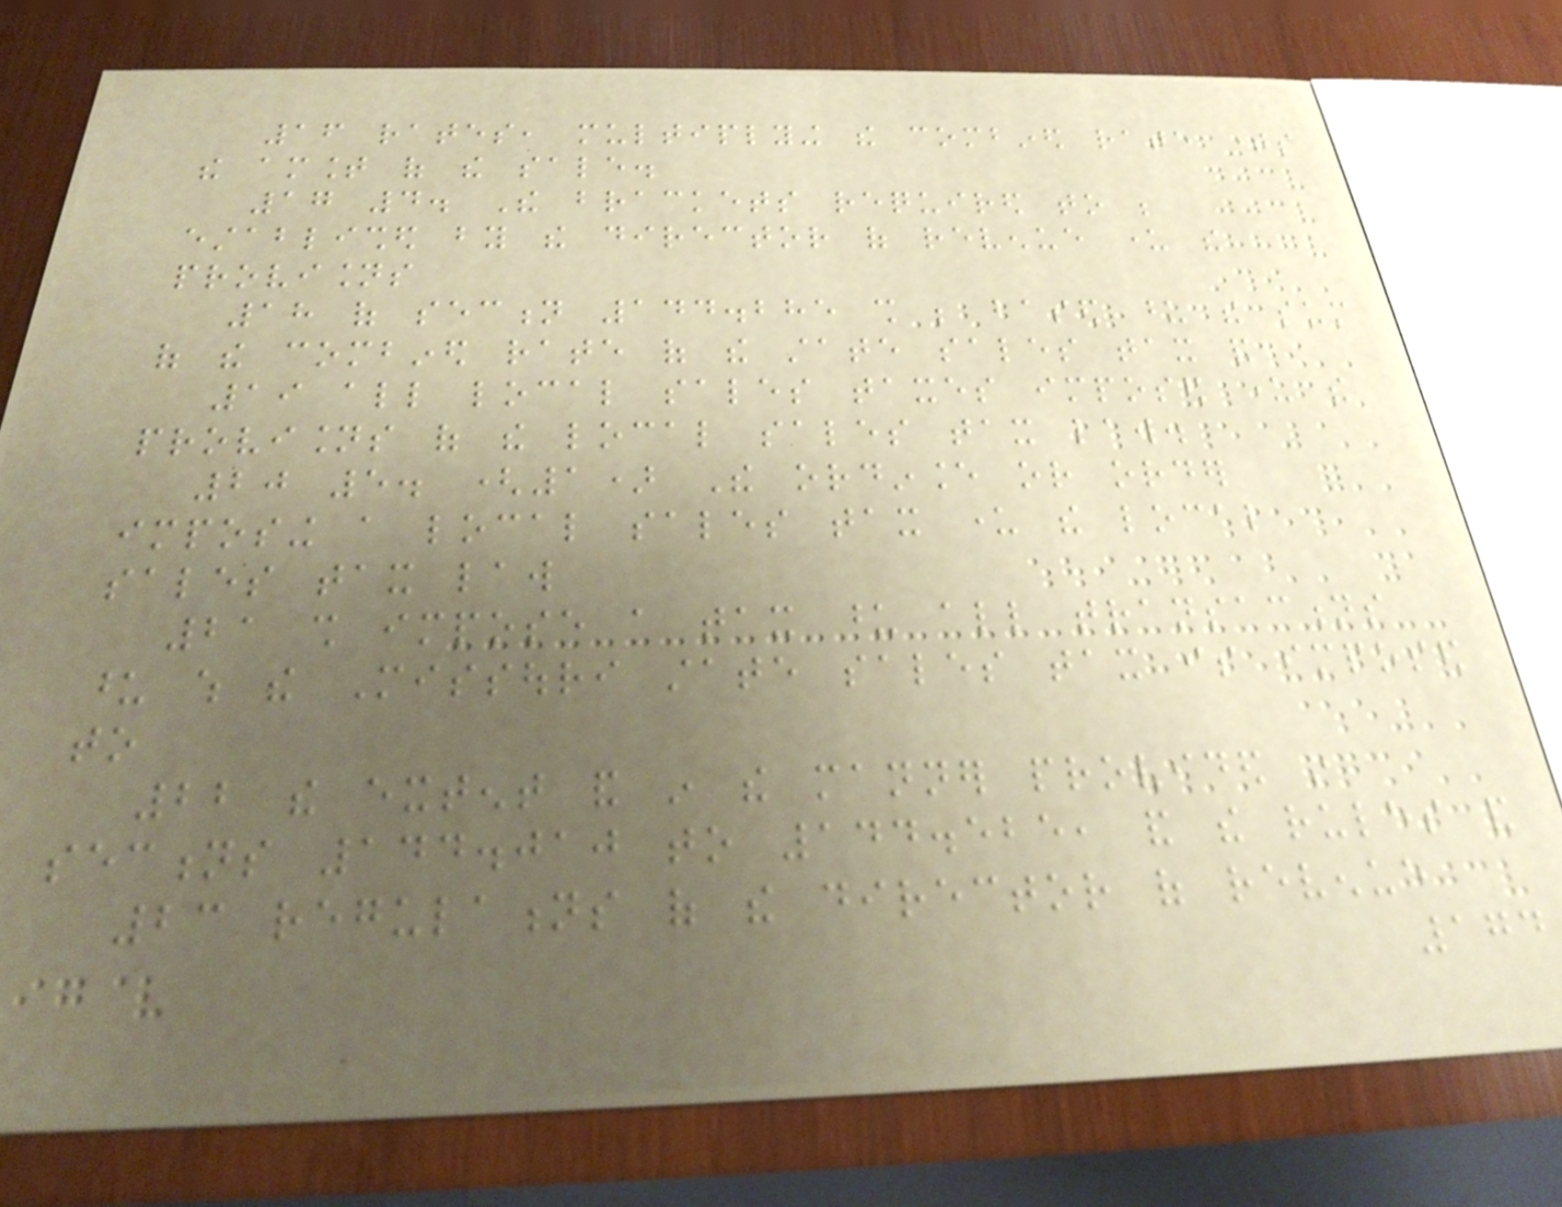16 rates, multiplying the combined rate times
the amount of the sale.
17 4. The brackets required to be
established by the director of revenue under the
provisions
18 of section 144.285 shall be based upon the sum
of the combined rate of the state sales tax and
19 all local sales taxes imposed under the
provisions of the local sales tax law.
20 5. (1) The ordinance or order
imposing a local sales tax under the local
sales tax law
21 shall impose a tax upon all transactions
upon which the Missouri state sales tax is imposed
to
22 the extent and in the manner provided in
sections 144.010 to 144.525, and the rules and
23 regulations of the director of revenue
174
